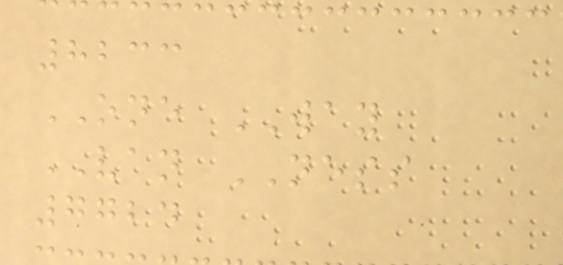8233
ONE WAY
VAN NESS
7724
